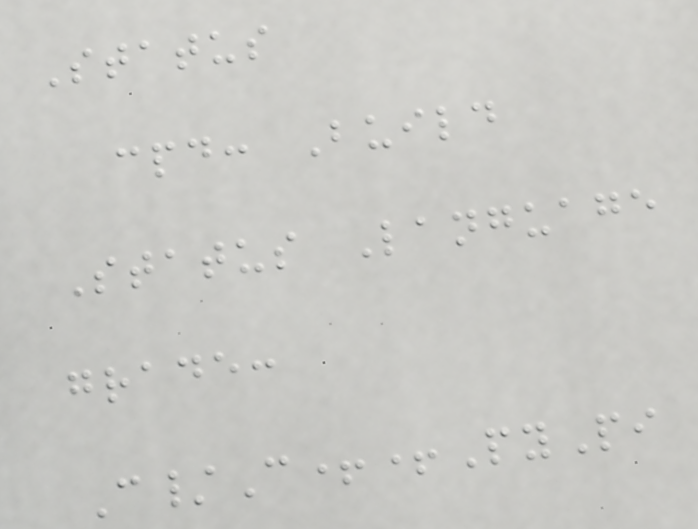Status
cpd: Build
Status Language
grade:
C/C++PyPi
